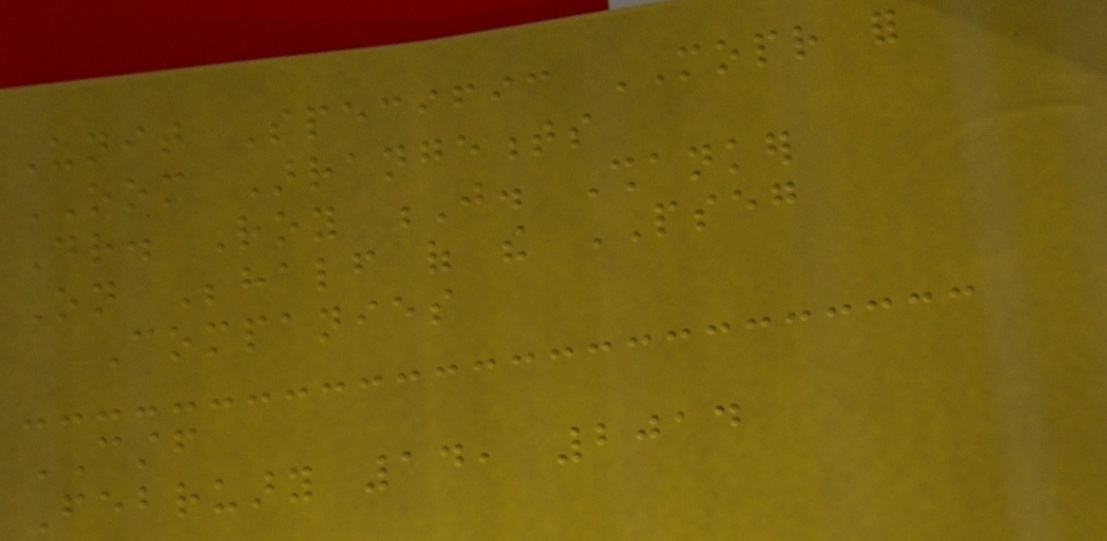Unit Specific MOPR for
OOM Arrangements
Dr. Roy J. Shanker
On Behalf of the PSEG
Companies
CSTF
February 14, 2014
